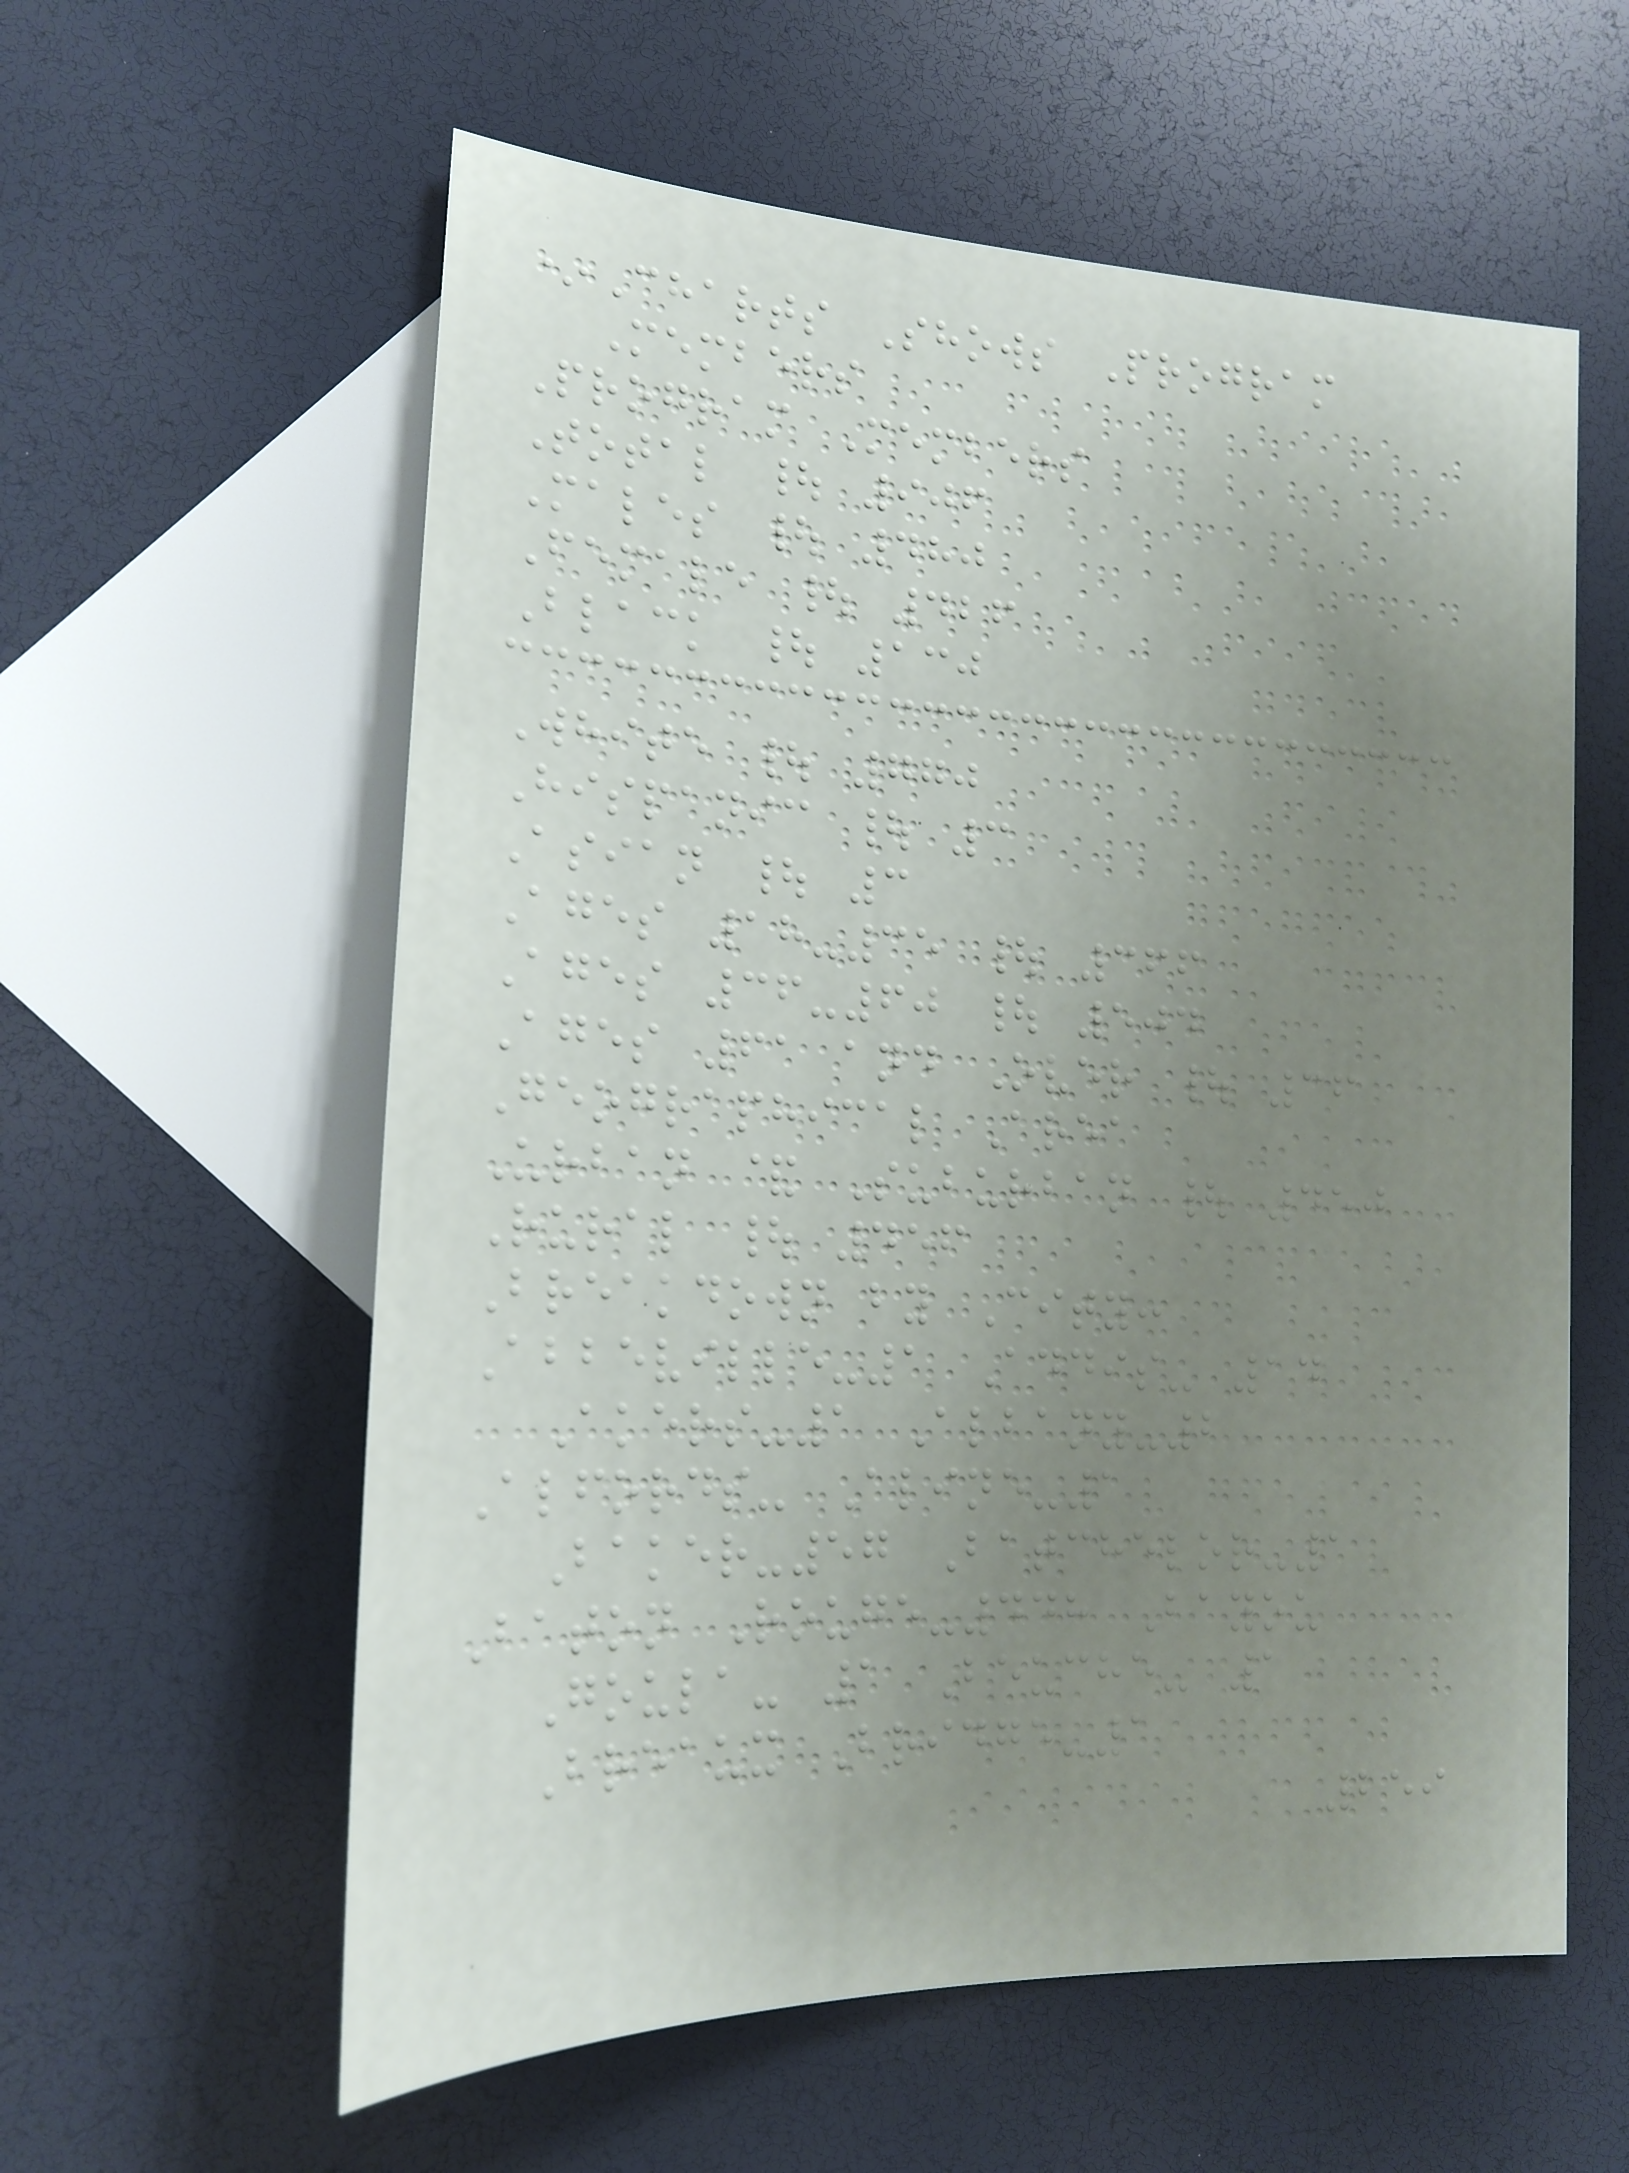*Charts Shows Program
Members
Program Members
Total | 906
Males | 480
Female | 426
Black | 130
White | 770
Hispanic | 3
Asian | 3
Ages 18-35 | 366
Ages 36-60 | 504
Ages 61 and Over | 36
Geographical Area
Urban & Suburban | 450
Rural | 456
Breakdown by City:
Abbeville-1 Addis- 14
Akers-1 Albany-2
Alfords- Aline-1
Baker-57 Batchelor-1
Baton Rouge-448 Bayou
Goula- 1 Beuche- 1
Breaux Bridge-1
259
